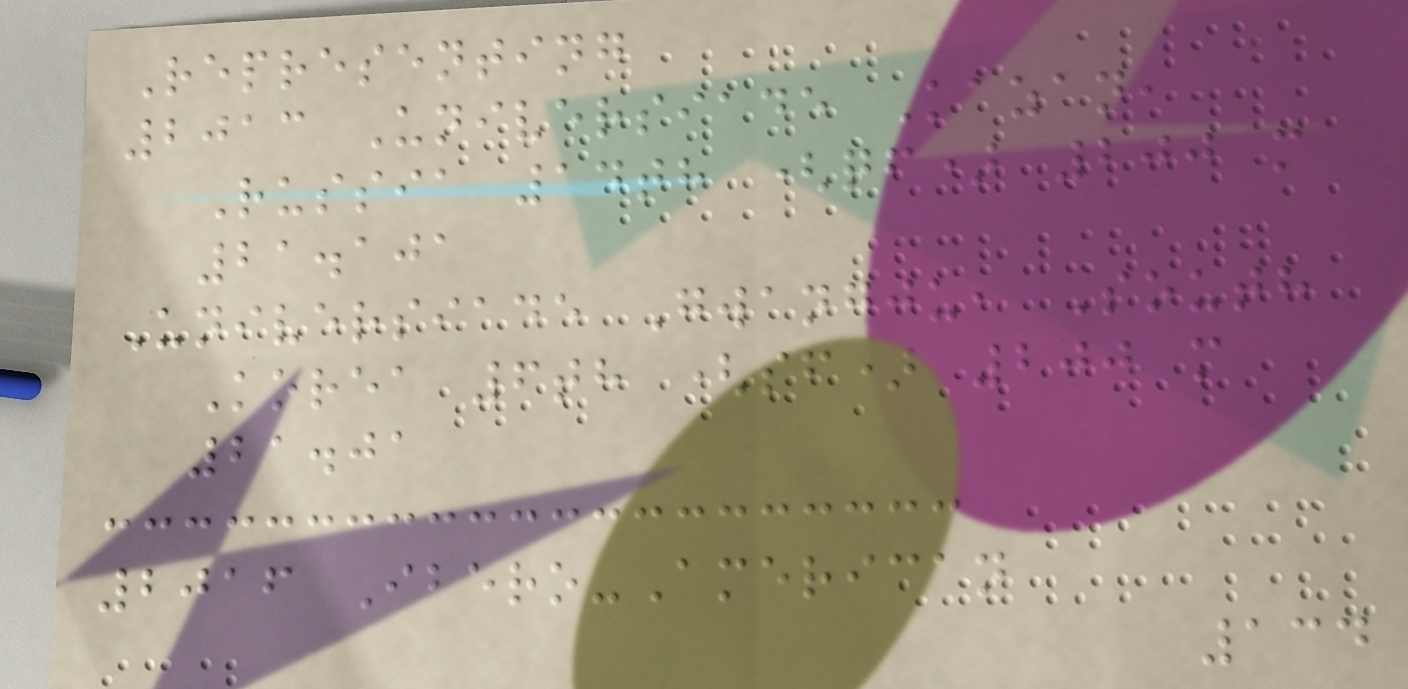Representing
2013 Universiade Kazan,
Russia 14th (qf) 200 m
21.101
Universiade Gwangju, South
Korea 6th (sf) 200 m
21.01
2016 Ibero-American
134
